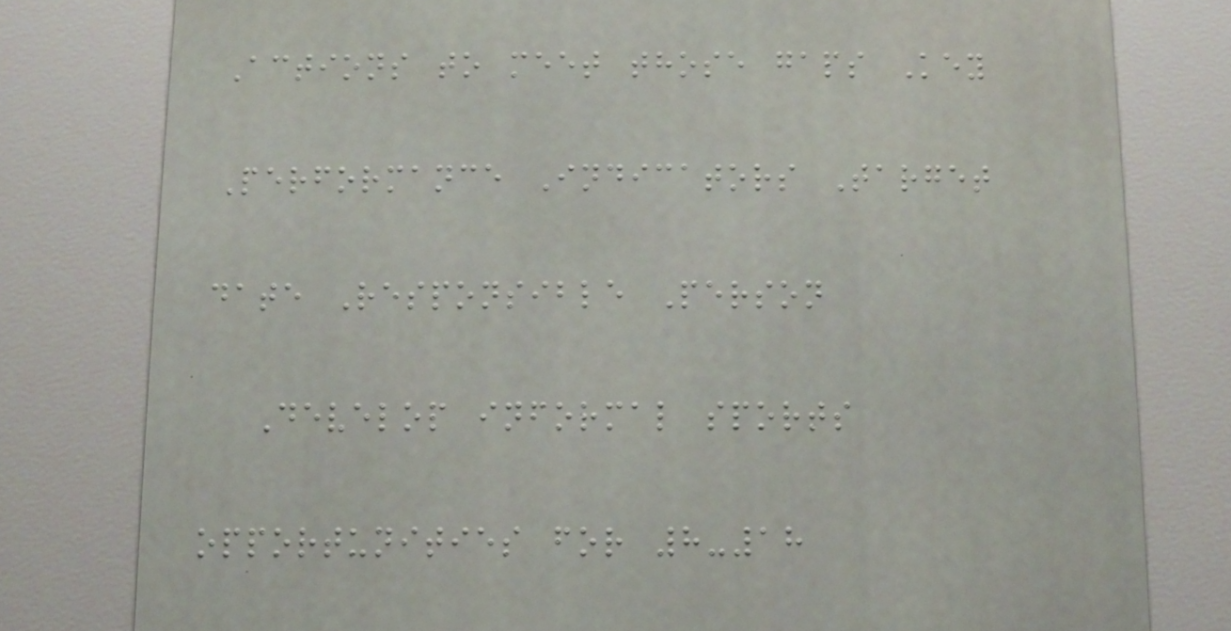Actions to meet those gaps Key
Performance Indicators Target
date Responsible Person
Develop informal sports
opportunities for 8-18
